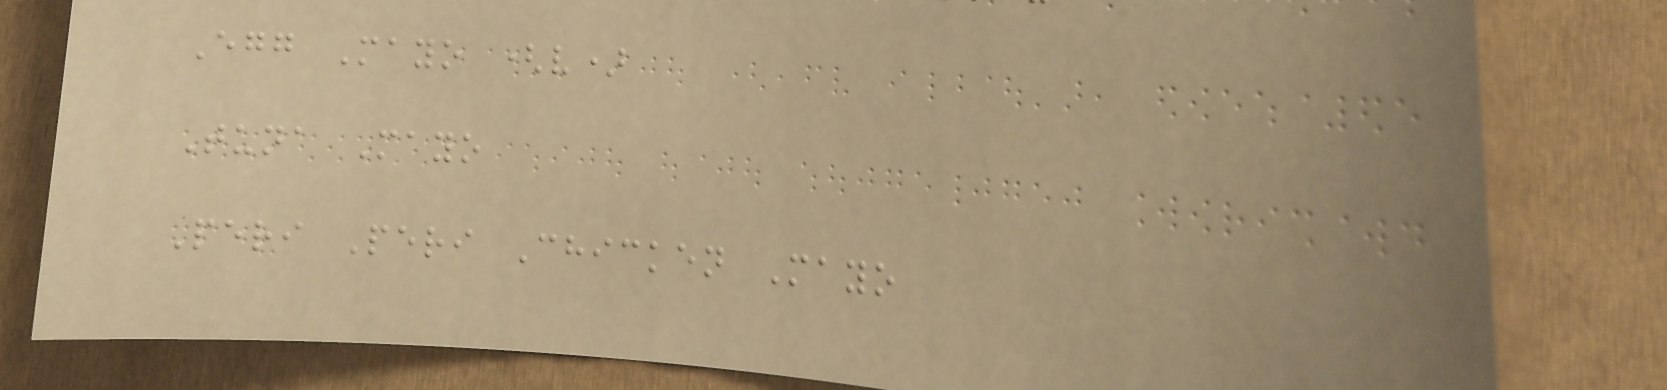Egg Mayo (v)
Tuna Mayo
Peri Peri Chicken Mayo
